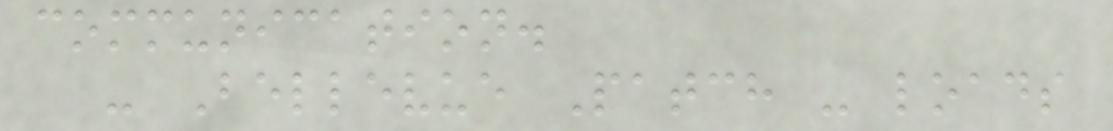communication.
- Bellevue Patch - loads
